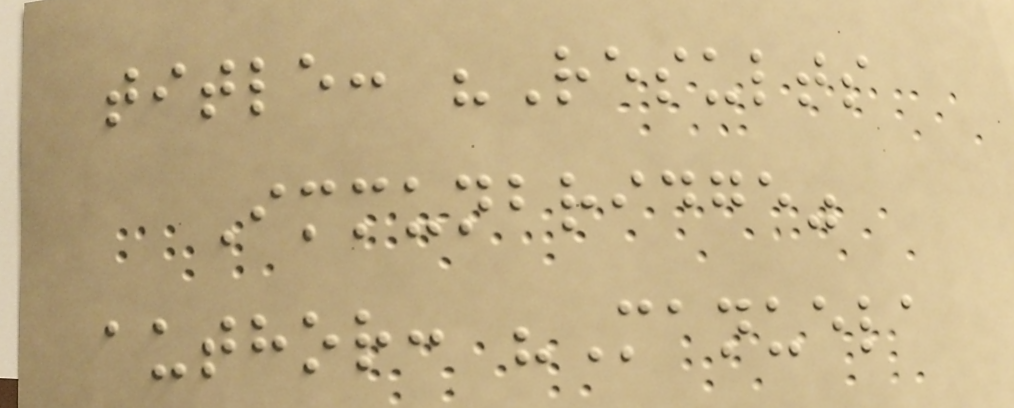title: "Results
Immunbridge"
author: "Manuela
